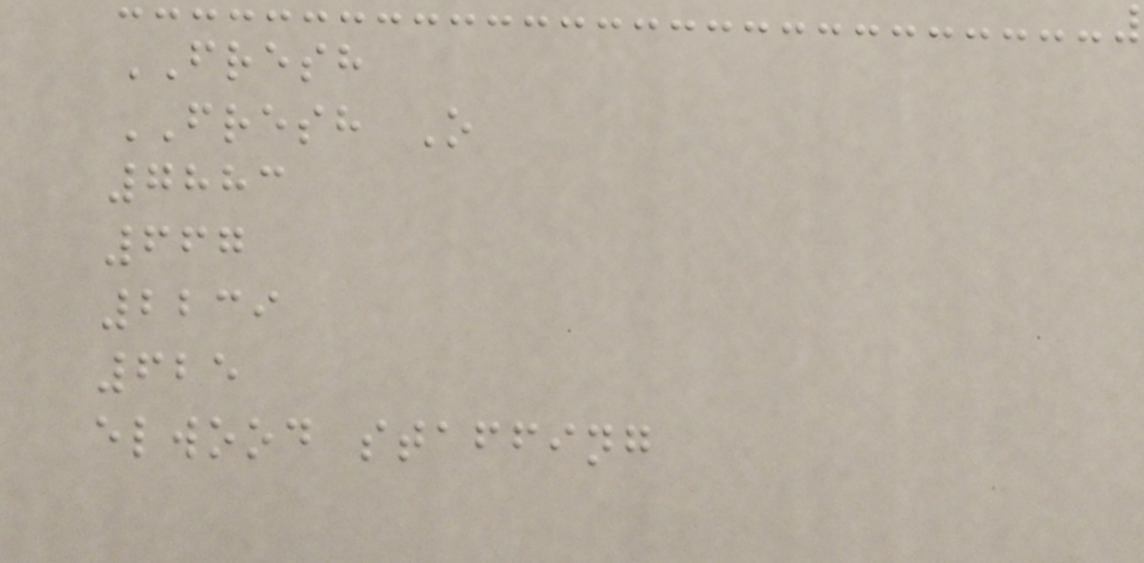FRESH
FRESH O
7883
667
2239
625
elwood staffing
